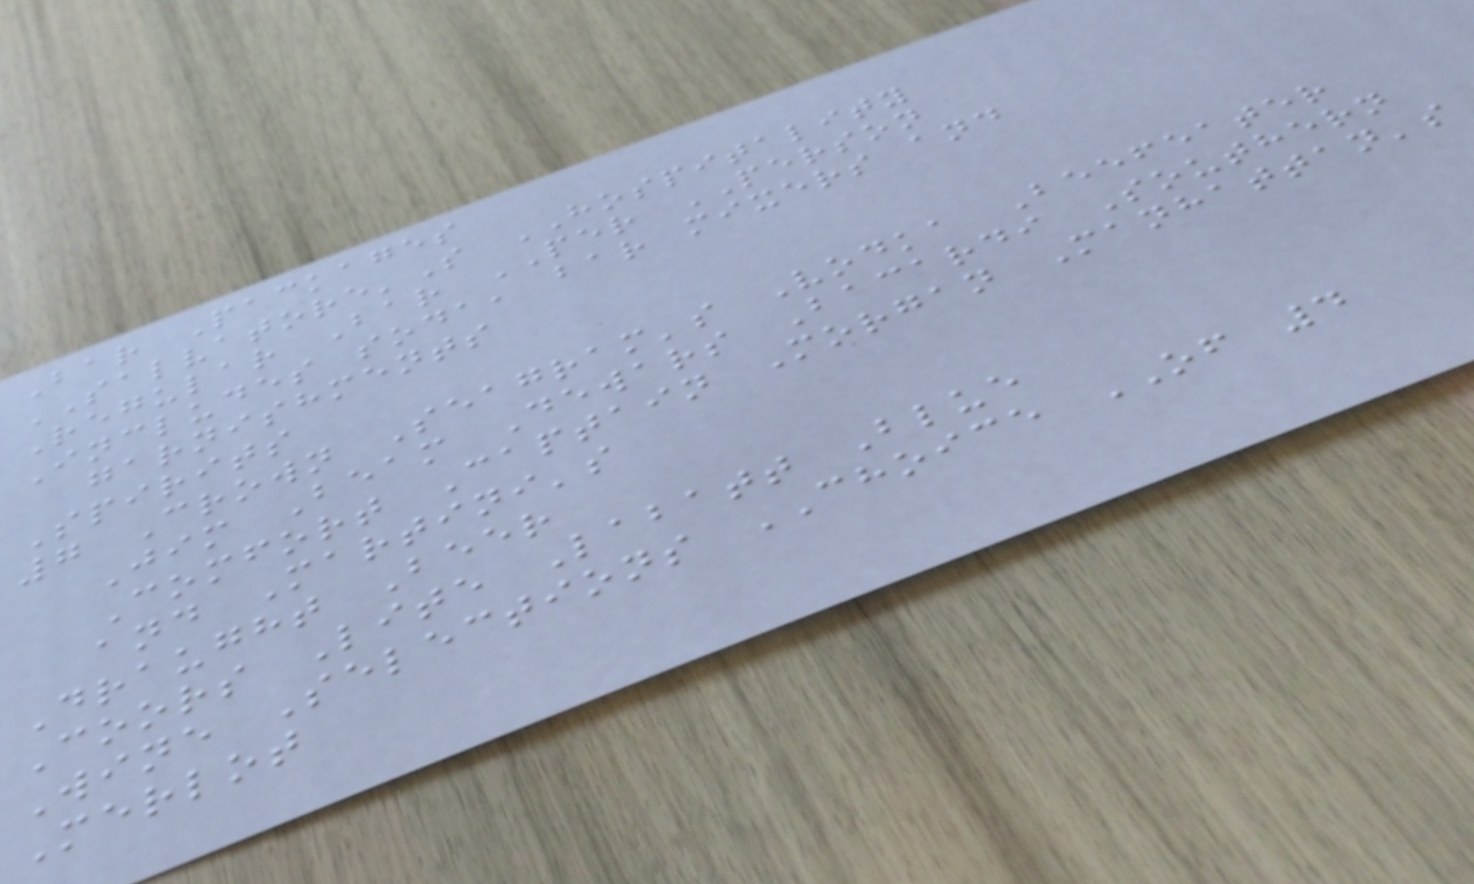Bar Packages
SALVATORE'S HOSPITALITY
Regular Bar PER PERSON
Includes soda, bar mixers and
garnishments
Spirits
7 Crown Seagram's Vodka Beefeater
Jim Beam Dewars Bacardi Southern
Comfort Captain Morgan Manhattan's
and Martini's
Draught Beer
Coors Lite Labatt Blue
Wine Selections CHOICE OF 4
Merlot
